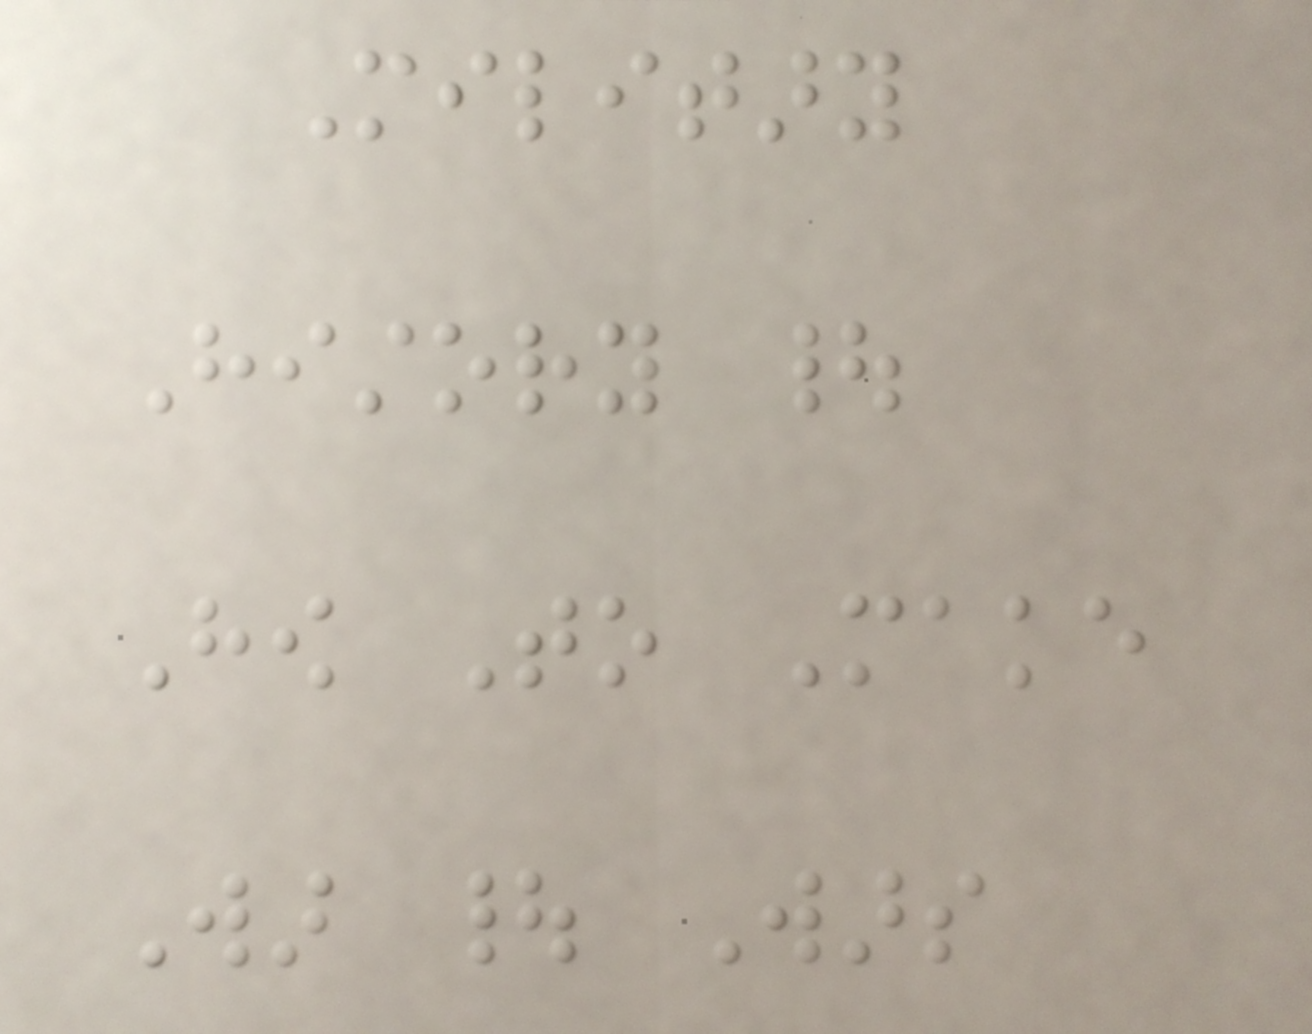Military
History |
How To Make
War | Wars
